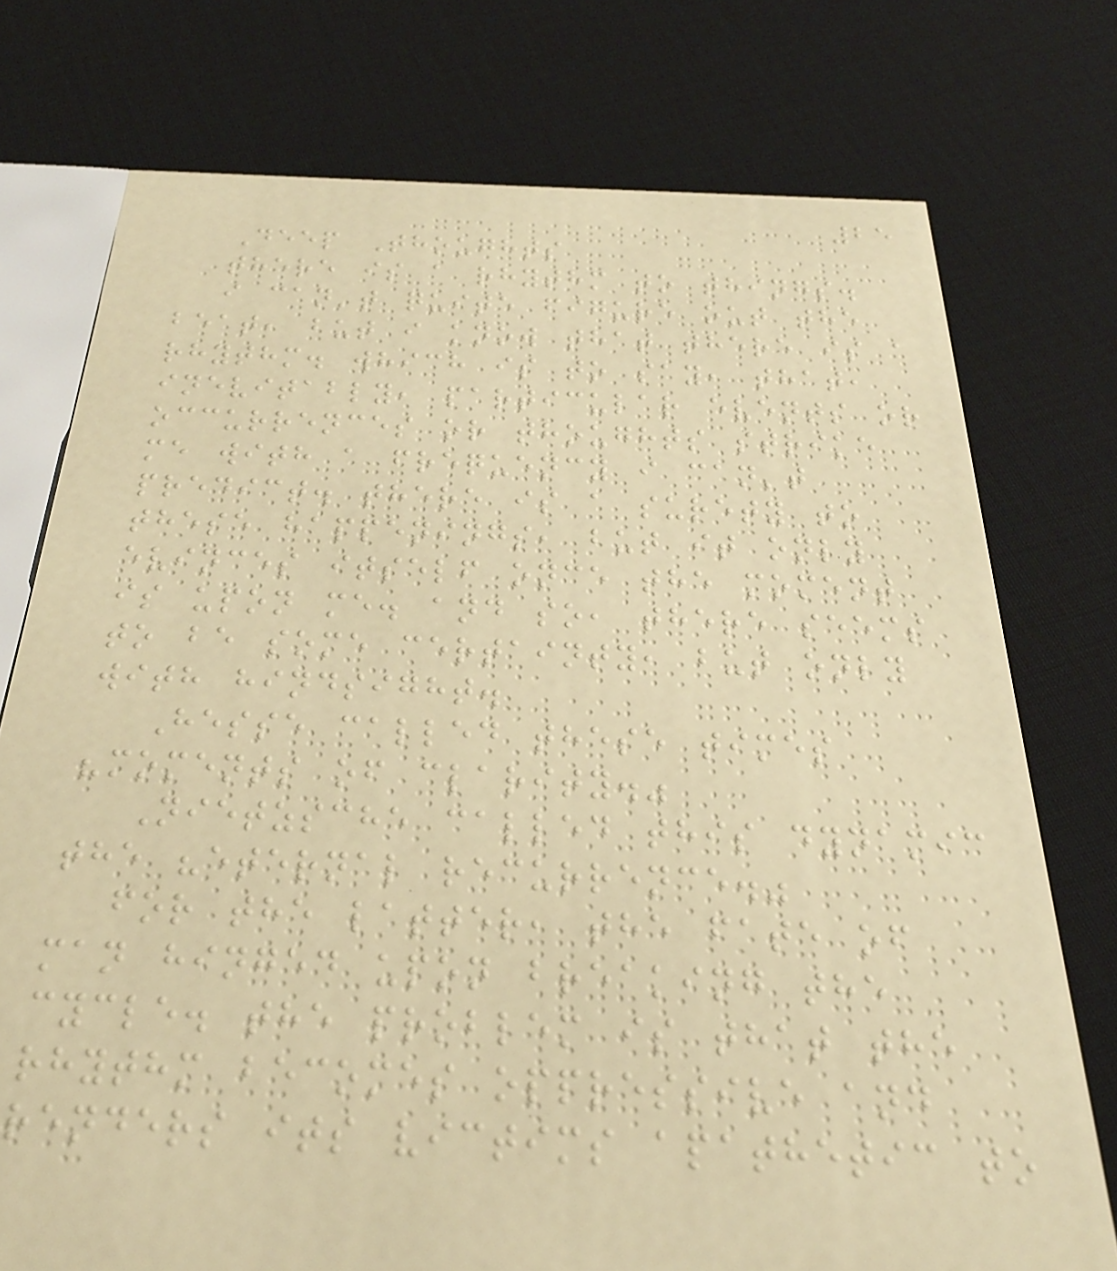25
Deep Thoughts
there is a rhythm to things.
i can't quite figure out the
beat, but i know that there is a
rhythm. which is to say, that,
inevitably, particular events or
occurrences or thoughts strike
me with a frequency i can't
predict. there is a surety to
these happenings, but it only
evinces itself once the moment
is upon me. and so, there seems
to be some certainty, but only
with hindsight.
Hesse called these times
"moments of clarity."
Nietzsche called this dynamic
the "eternal recurrence."
for the latter, the fate of
man hinged upon breaking the
cycle. the problem is that the
rhythm becomes oppressive and
renders its victims apathetic to
